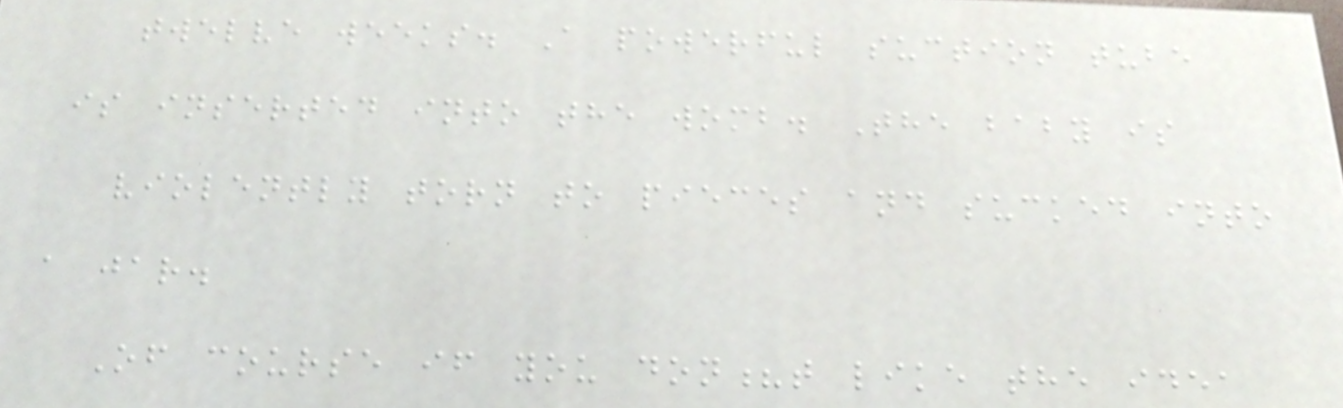twelve weeks. A powerful suction tube
is inserted into the womb. The baby is
violently torn to pieces and sucked into
a jar.
Of course if you don?t like the idea
